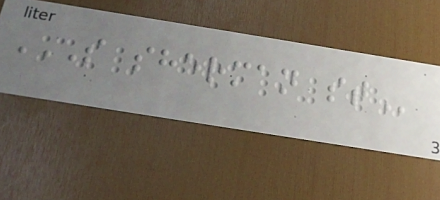S SHERMAN ST
